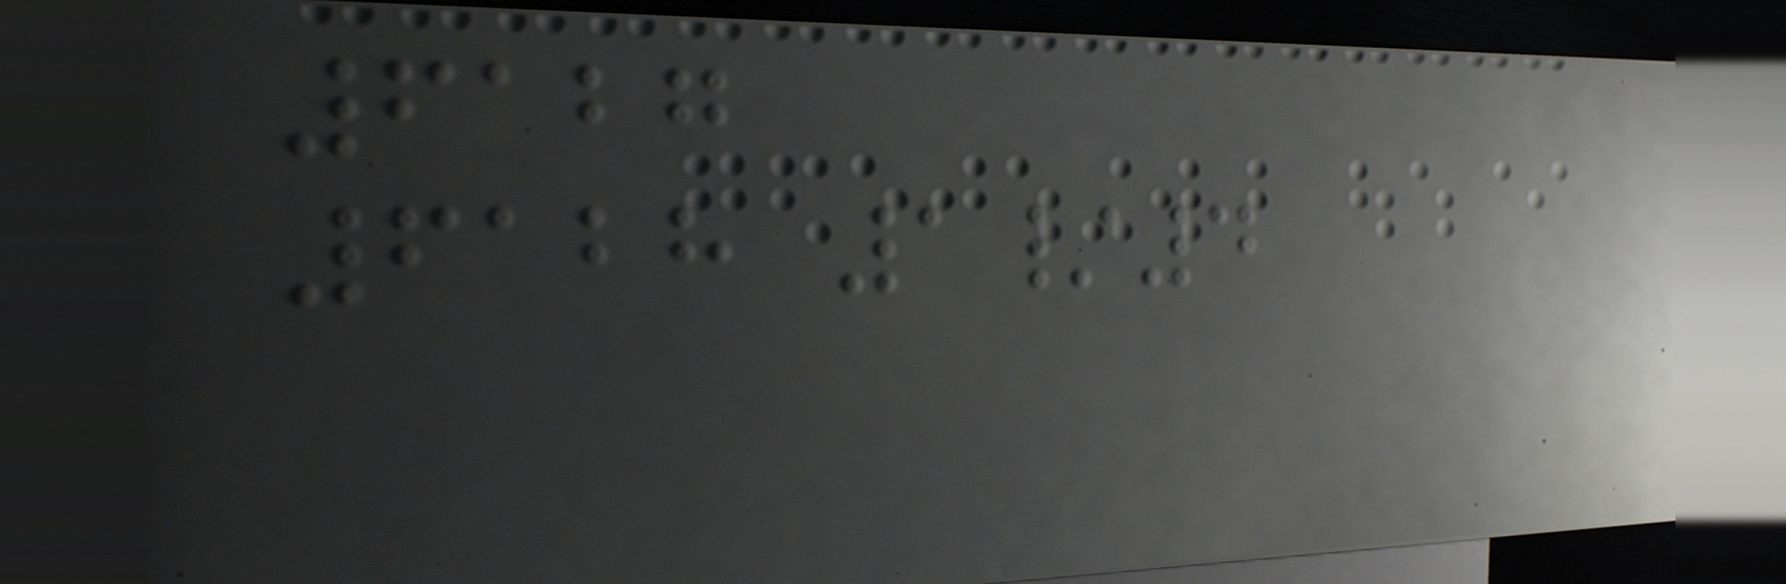6127
6128 1/4
